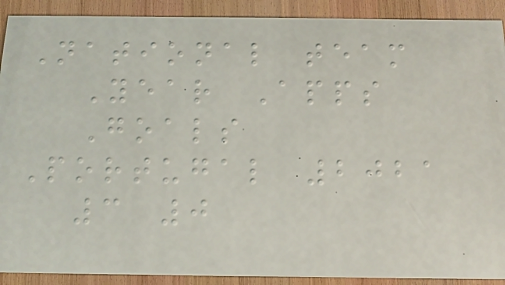National team
Year Apps
Goals
Portugal 2021
3 0
